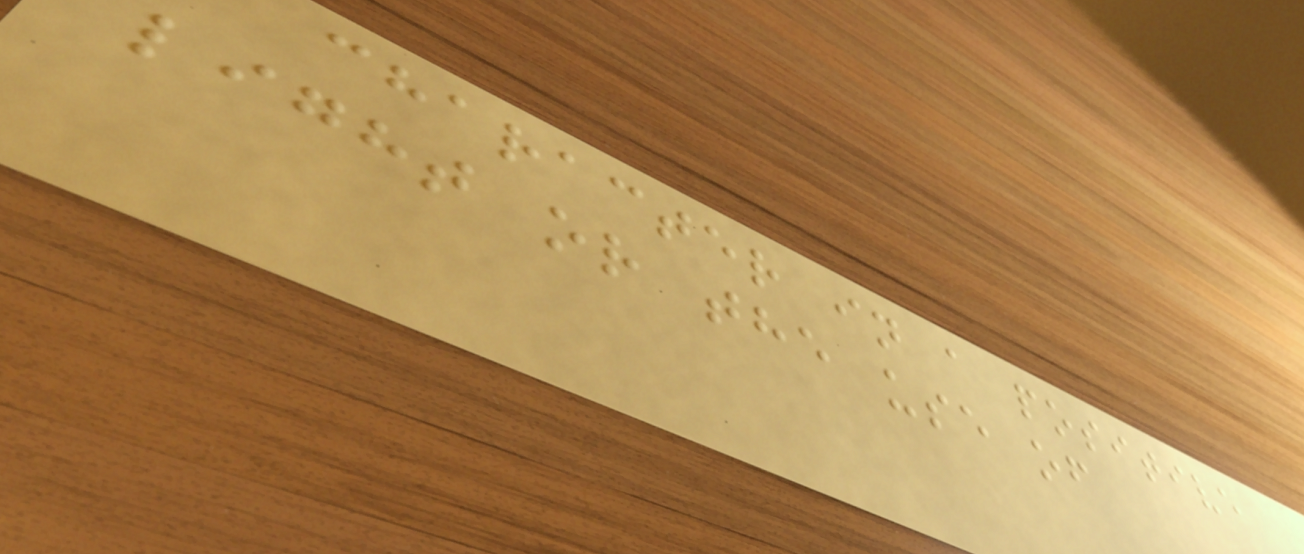character in a positive
light or the use of
